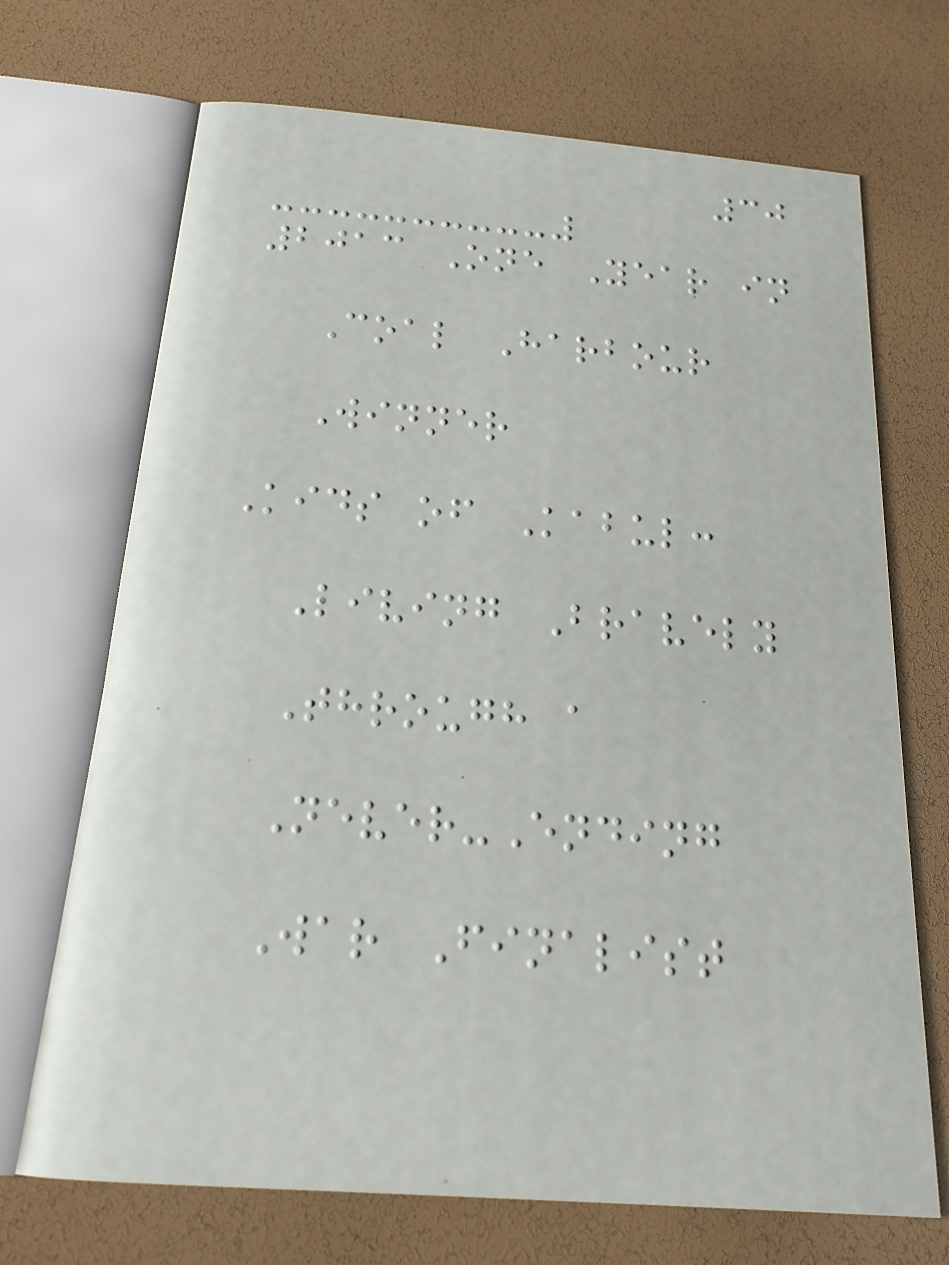30
2013 One Year in
Coal Harbour
Winner
Kids of Kabul:
Living Bravely
Through a
Never-Ending
War Finalist
